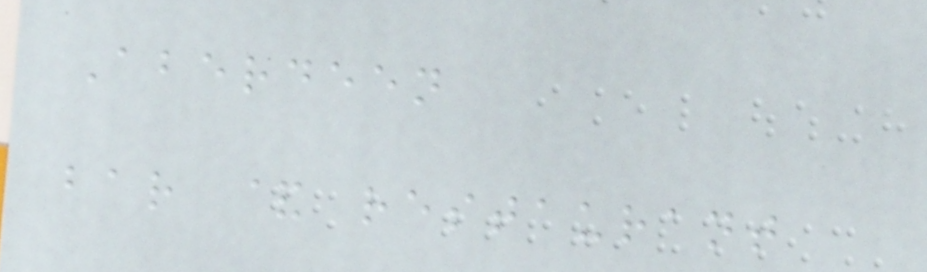Aberdeen
bar & restaurant
